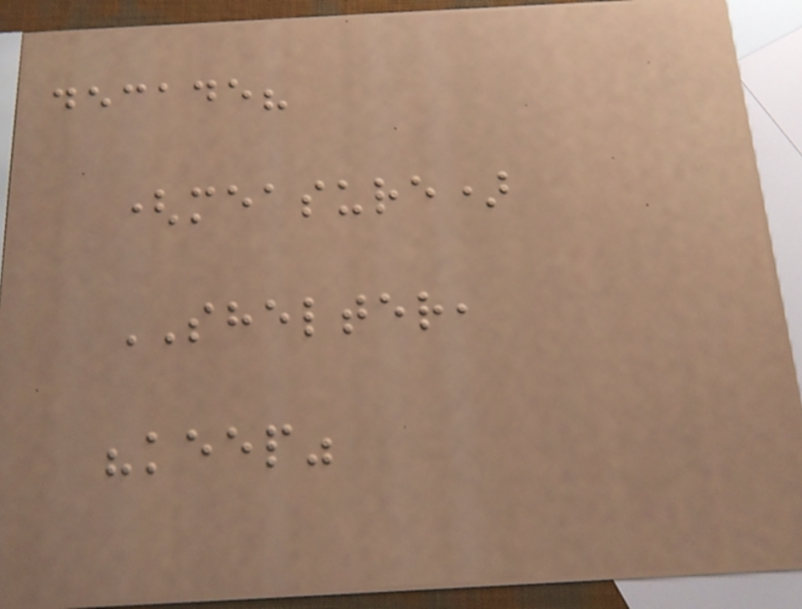decade?
(measure)
SHELTER,
"keep"
